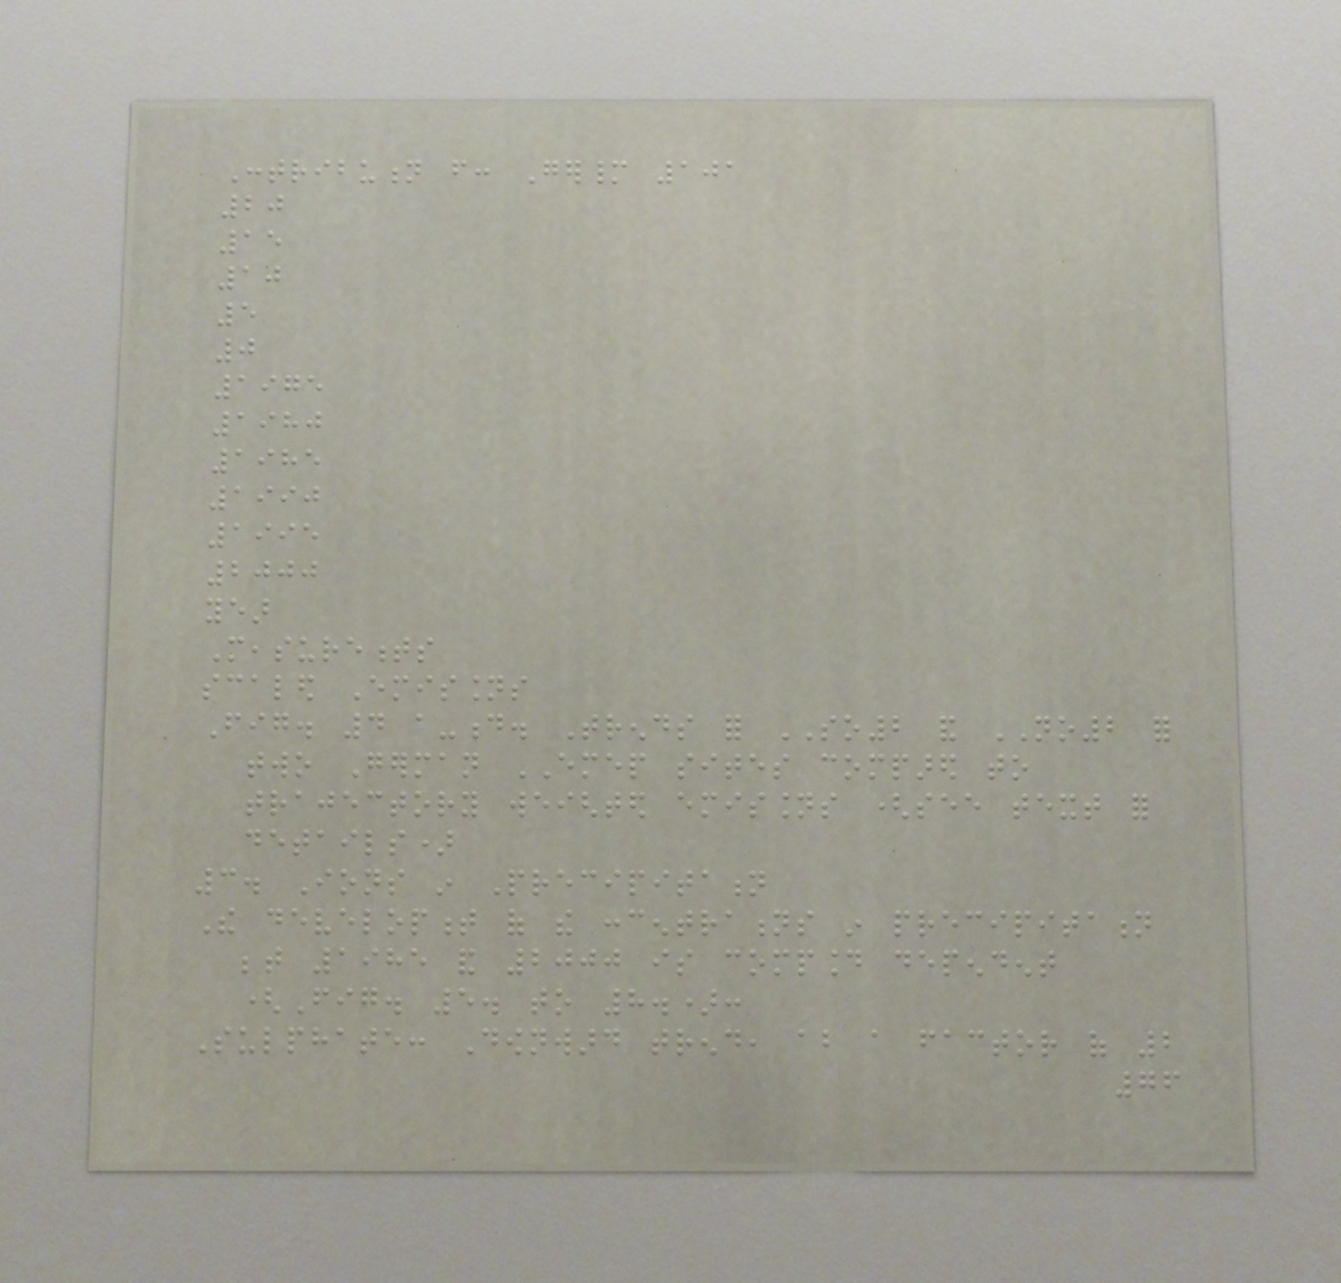Contribution from: Germany 101
20
15
10
5
0
1975
1980
1985
1990
1995
2000
year
Measurements
scaled Emissions
Fig. 4 a-d. Trends for SO2 and NO2 for
two German EMEP sites compared to
trajectory weighted emissions (see text for
details)
3. Ions in Precipitation
The development of the concentrations in precipitation
between 1985 and 2000 is compound dependent
(Fig. 5. to 8.):
Sulphate: Downward trend, about a factor of 2
76
